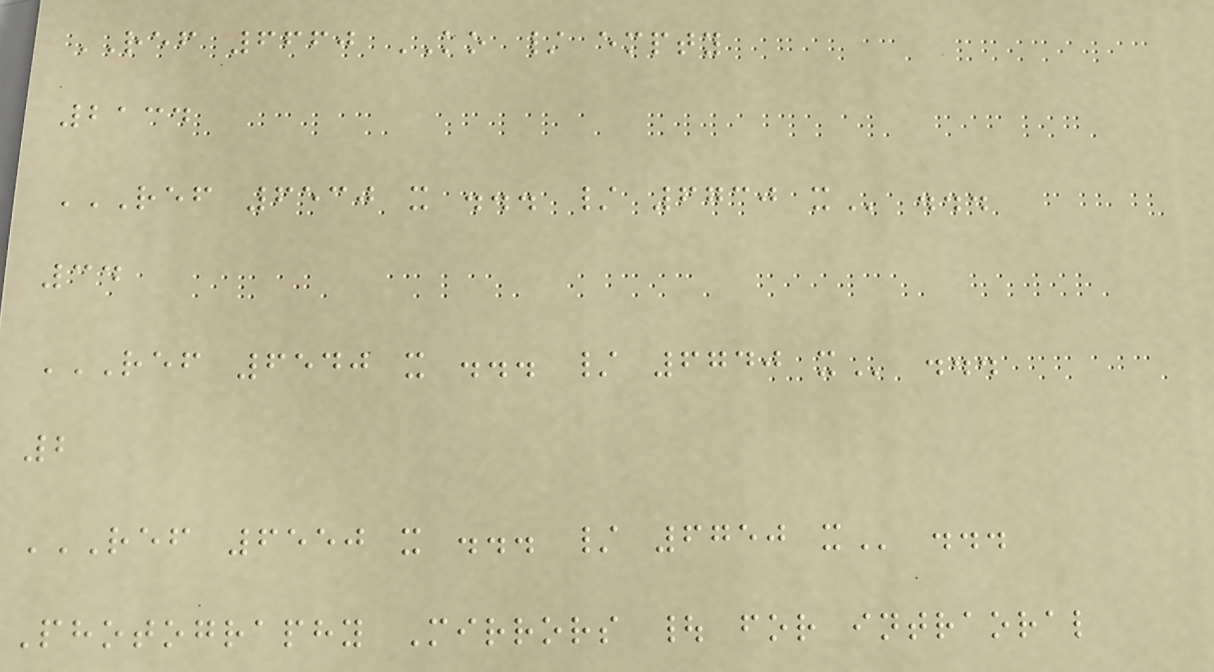REF 6660 KO / empty
2134
REF 6530 X ... / 6730 X ...
34
REF 6540 X ... / 6740 X ...
2
REF 6550 X ... / 6750 X ...
Photography Mirrors | for intraoral
